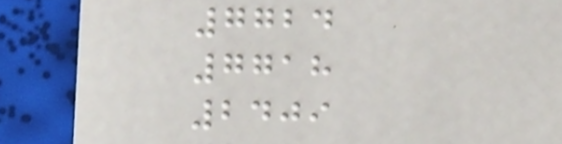7724
7718
2409
